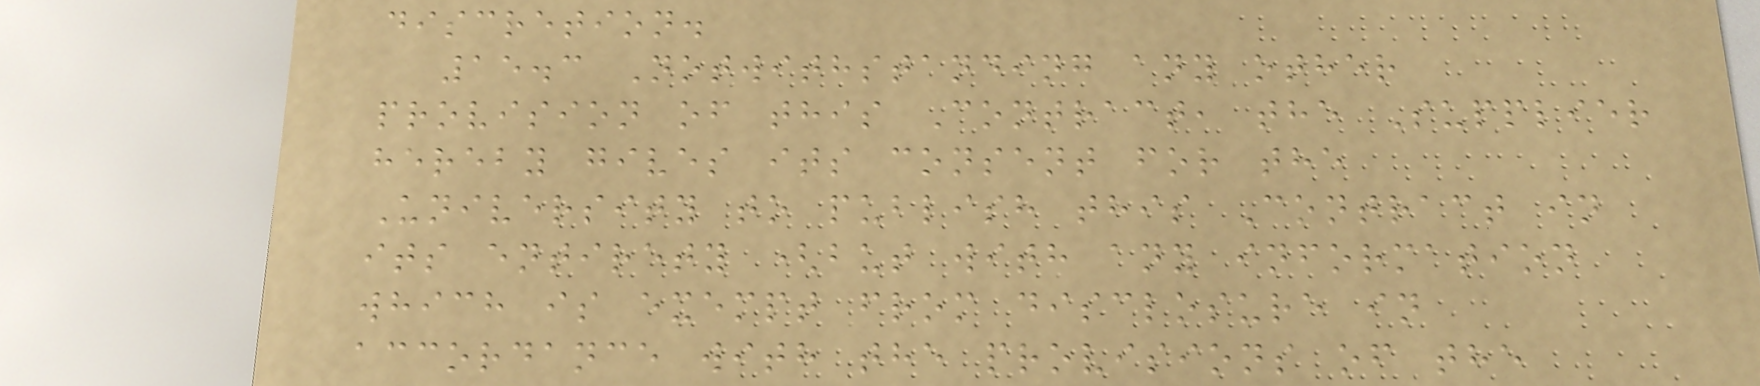discretion.
15.3 Notwithstanding any other
provision of this Contract, the Supplier
hereby gives its consent for the
University to publish this Contract in
its entirety (but with any information
which is exempt from disclosure in
accordance with the provisions of the
